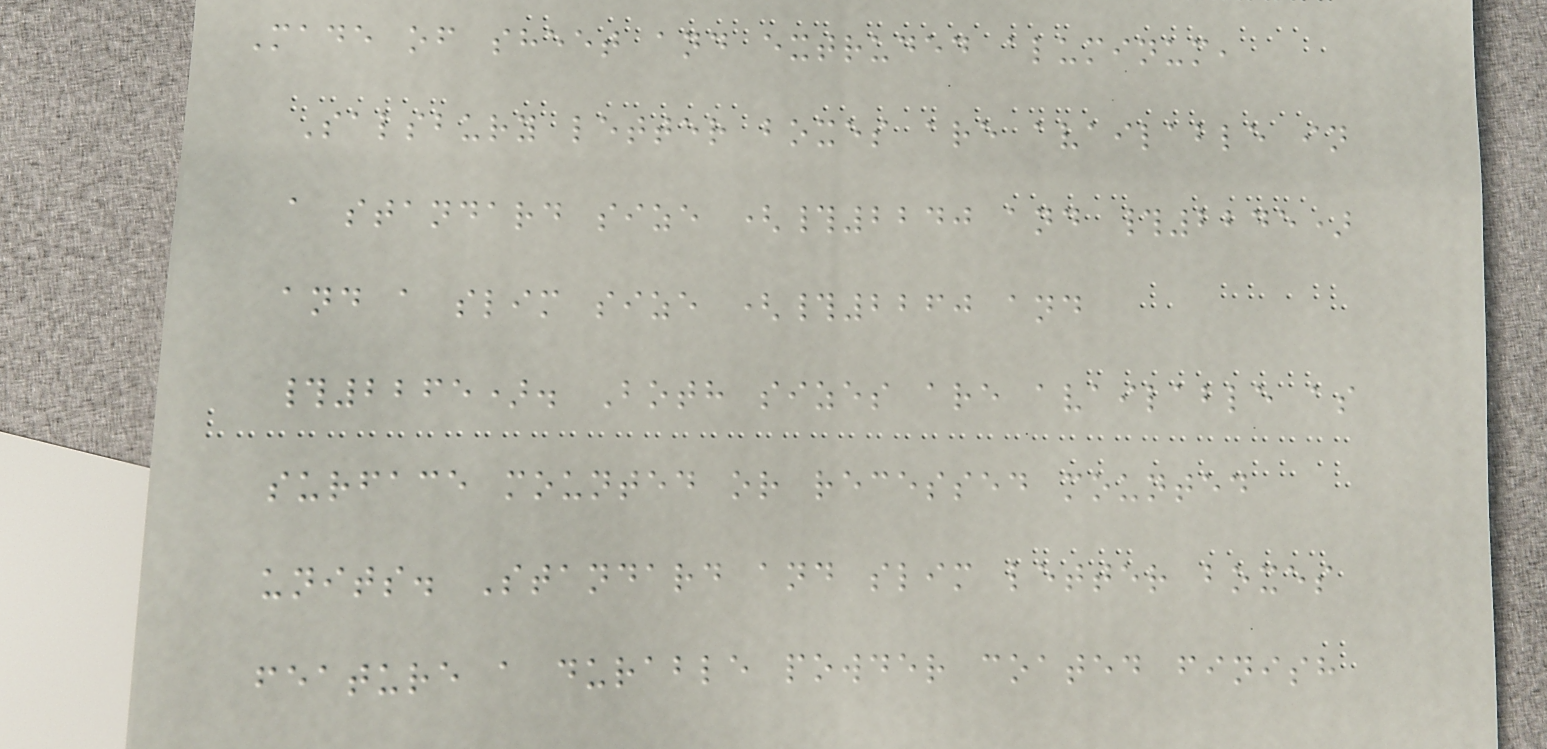Made of sheet and extruded aluminum,
Salsbury letter boxes are available in
a standard size (#2240 and #2245)
and a slim size (#2260 and
#2265). Both sizes are available as
surface mounted or recessed mounted
units. Standard and slim letter boxes
feature a durable powder coated finish
